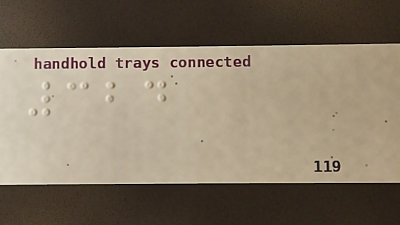324
